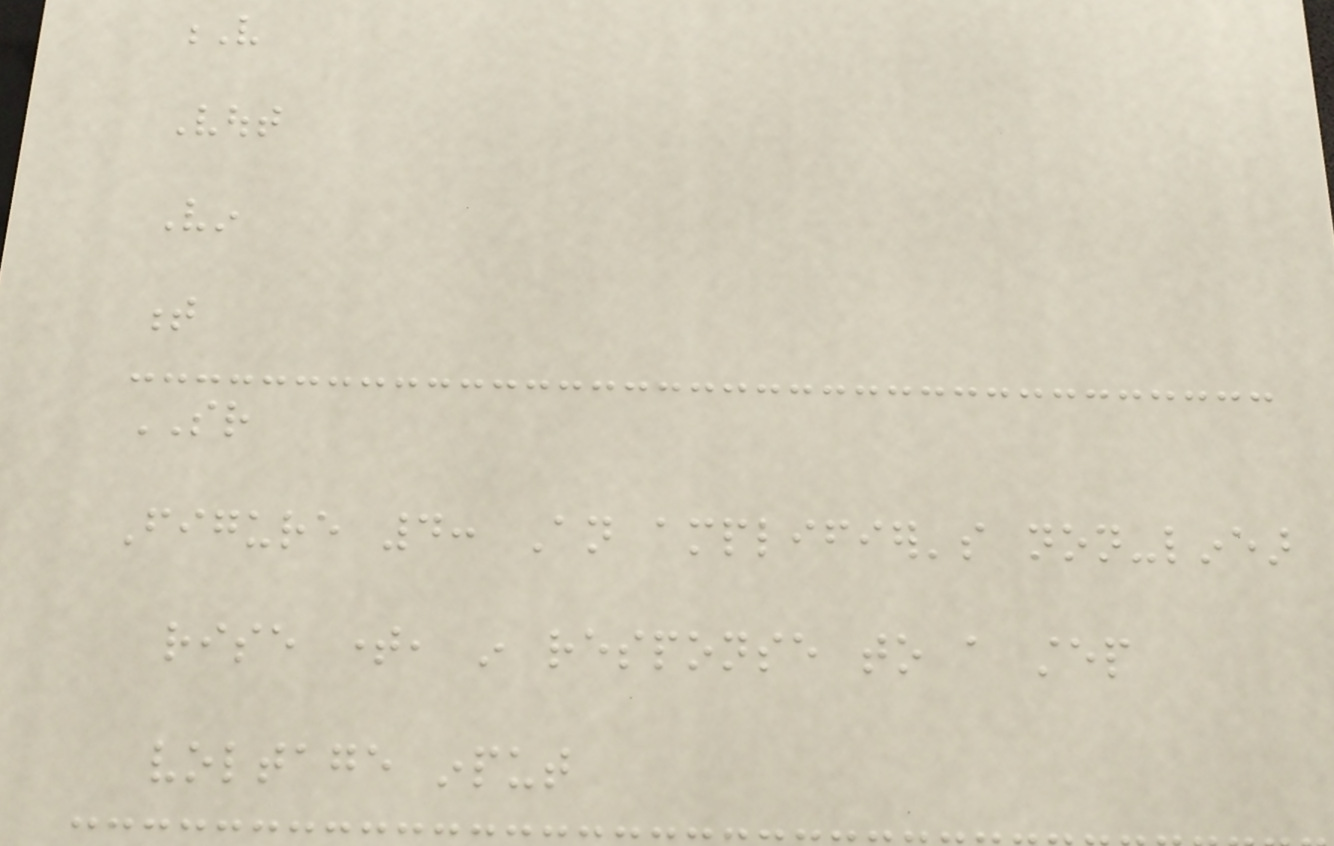V
Vout
Vin
t
SR
Figure 4: An amplifier's non-linear
rise time, in response to a step
voltage input
